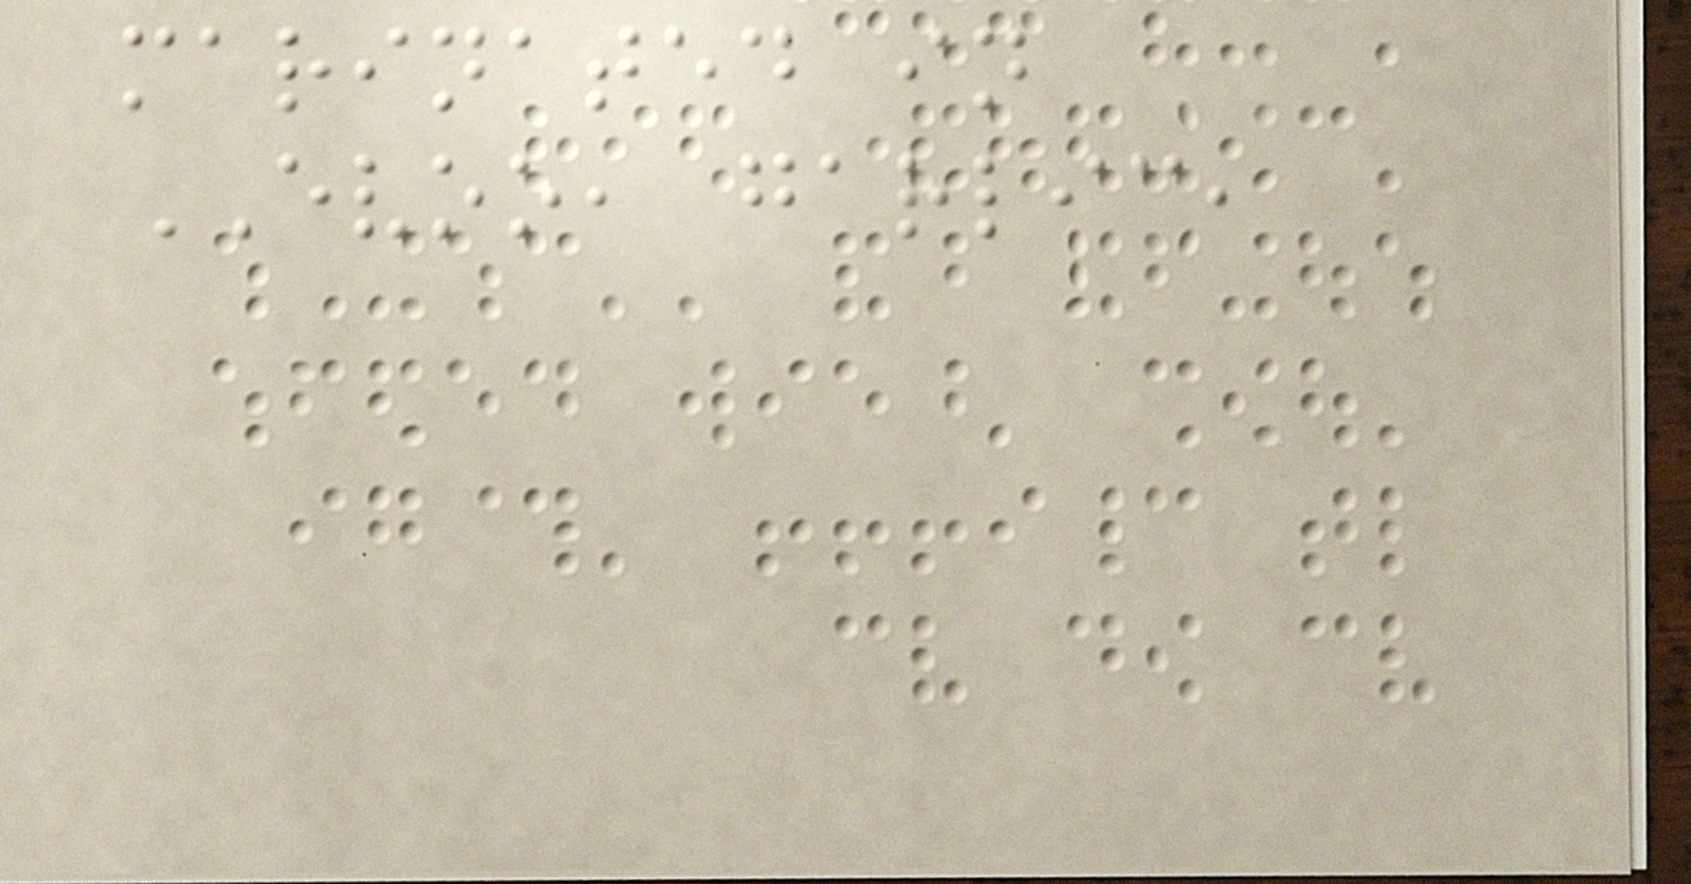marinated in
EVOO, garlic,
